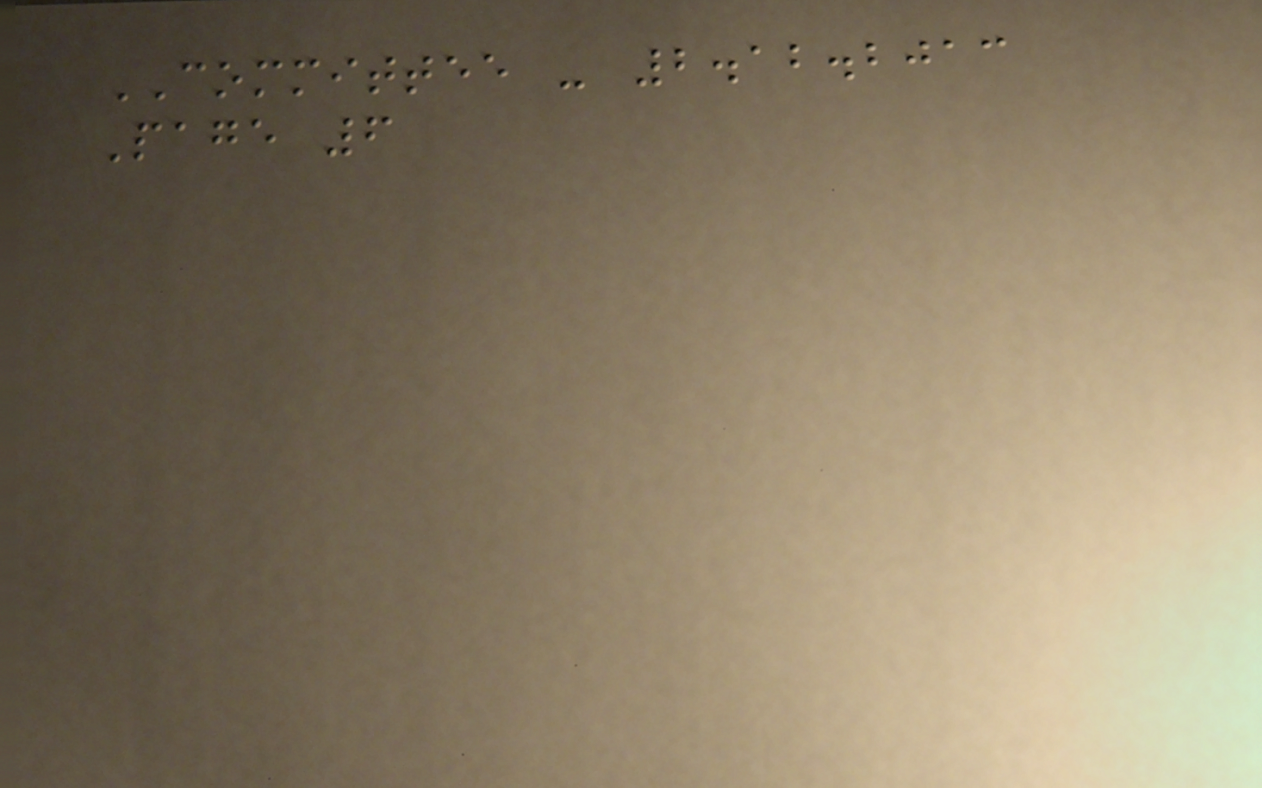COMMITTEE - 2.12.2013
Page 6
